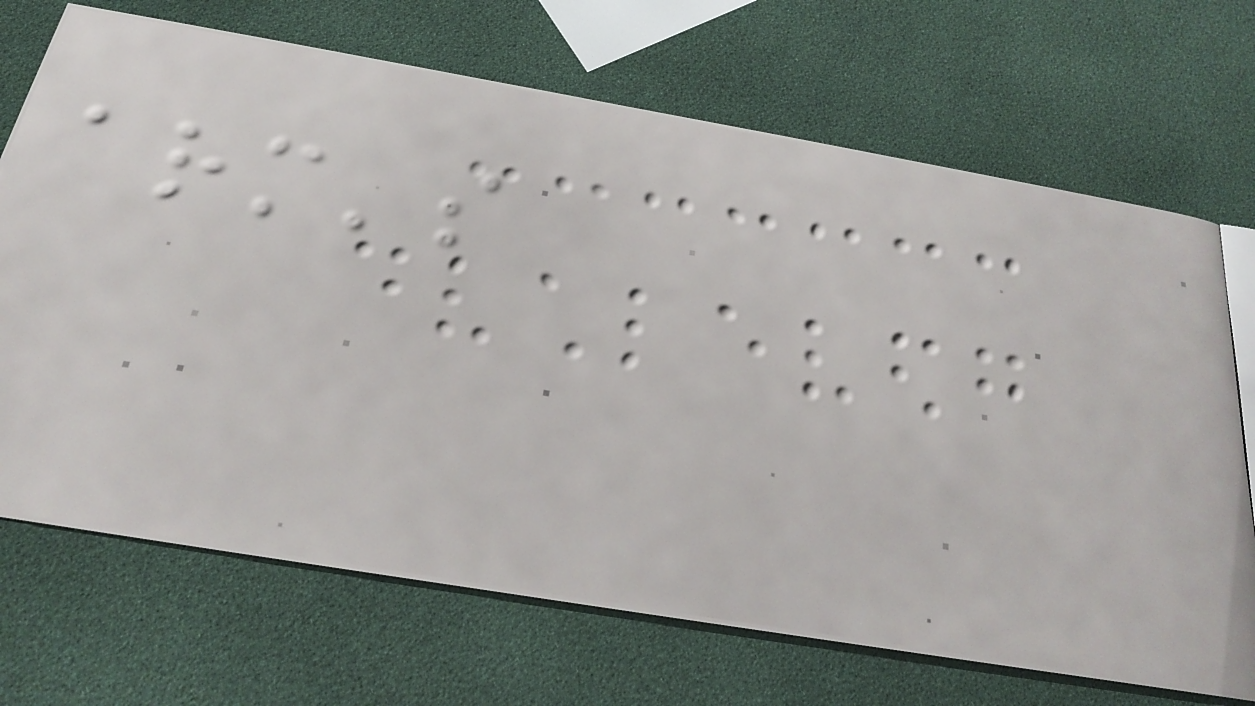arm's
